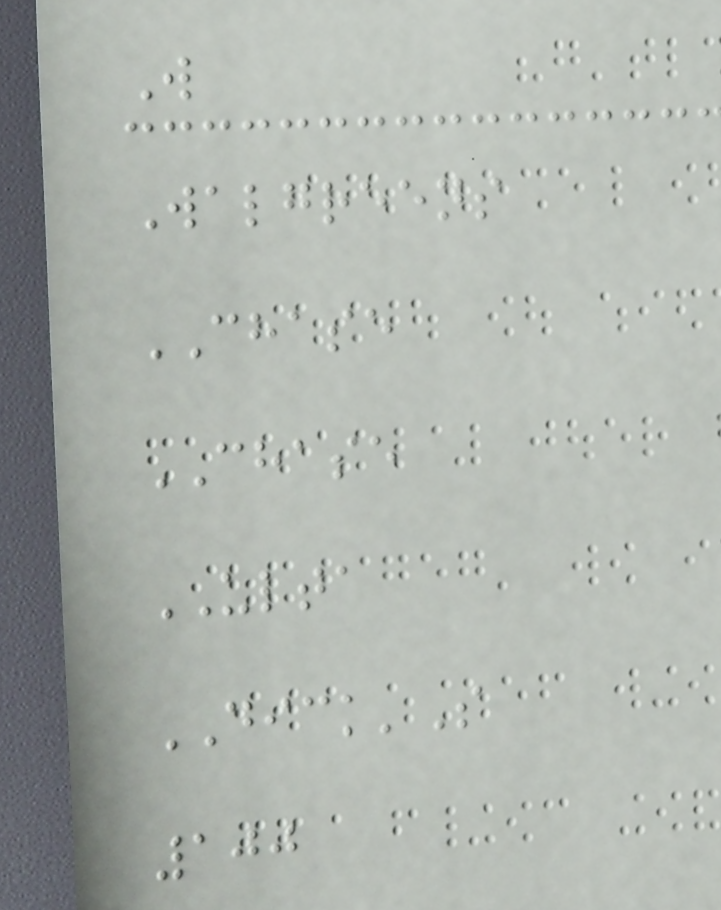W
Walgreens
CHASE
CHASE
ULTA
DICK'S
100
